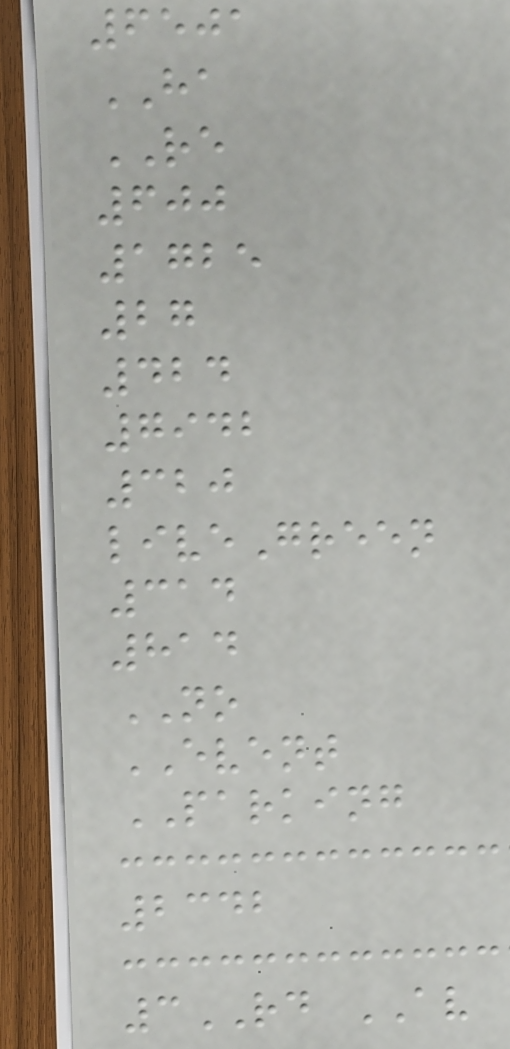6501
HA
RE
600
1725
27
424
7942
320
liveGreen
314
814
NO
EVENT
PARKING
2342
3RD AV
